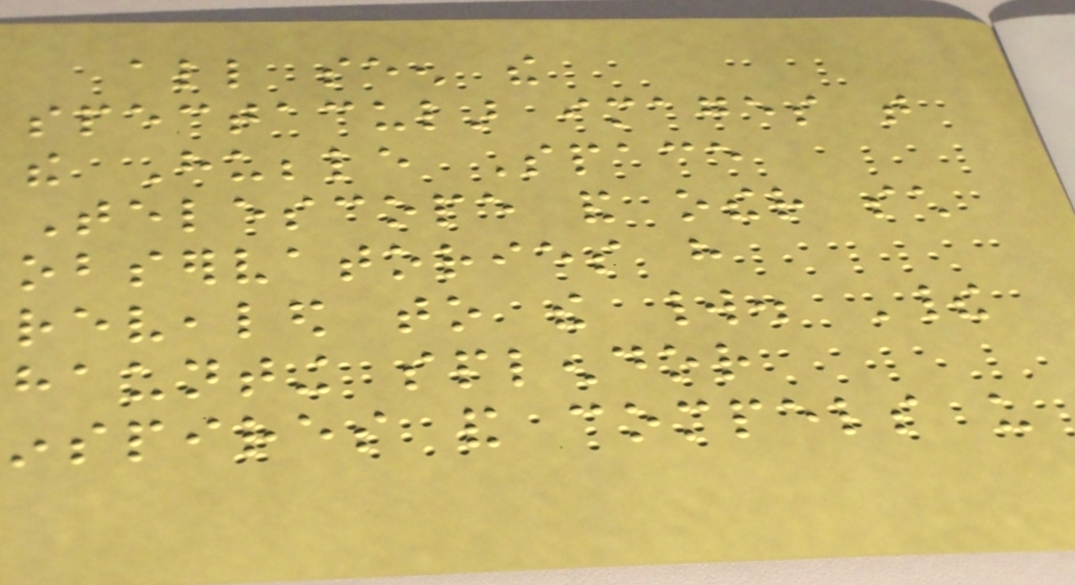all seen the
spectacular images that
the Hubble Space
Telescope and other such
observatories have
revealed to the world. Their
haunting splendor
inspires and compels us
